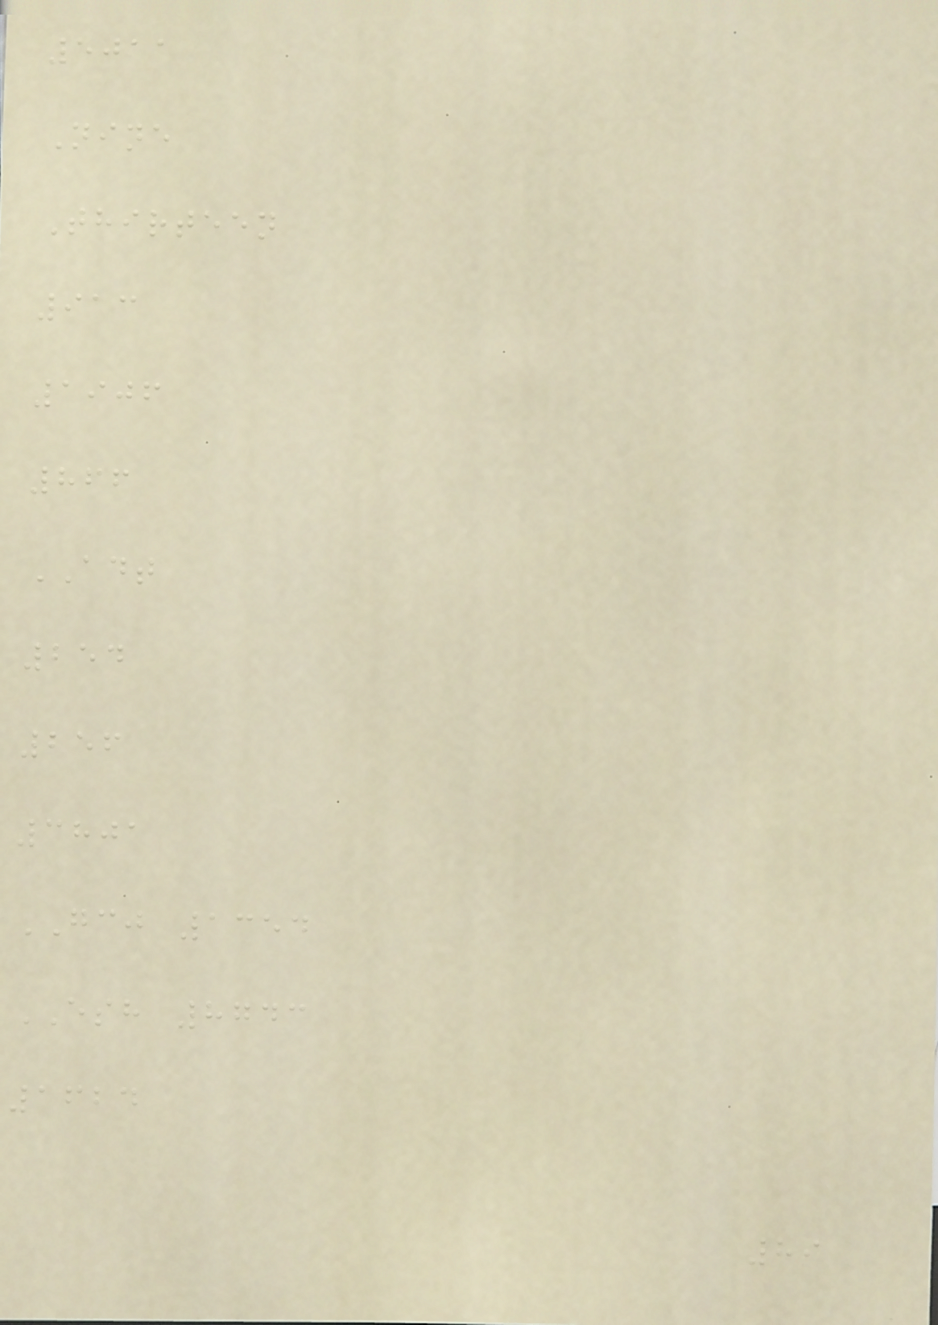5011
Nine
Thirteen
913
1906
866
ADT
254
256
3801
GCJ 1354
ESH 8743
1624
89
